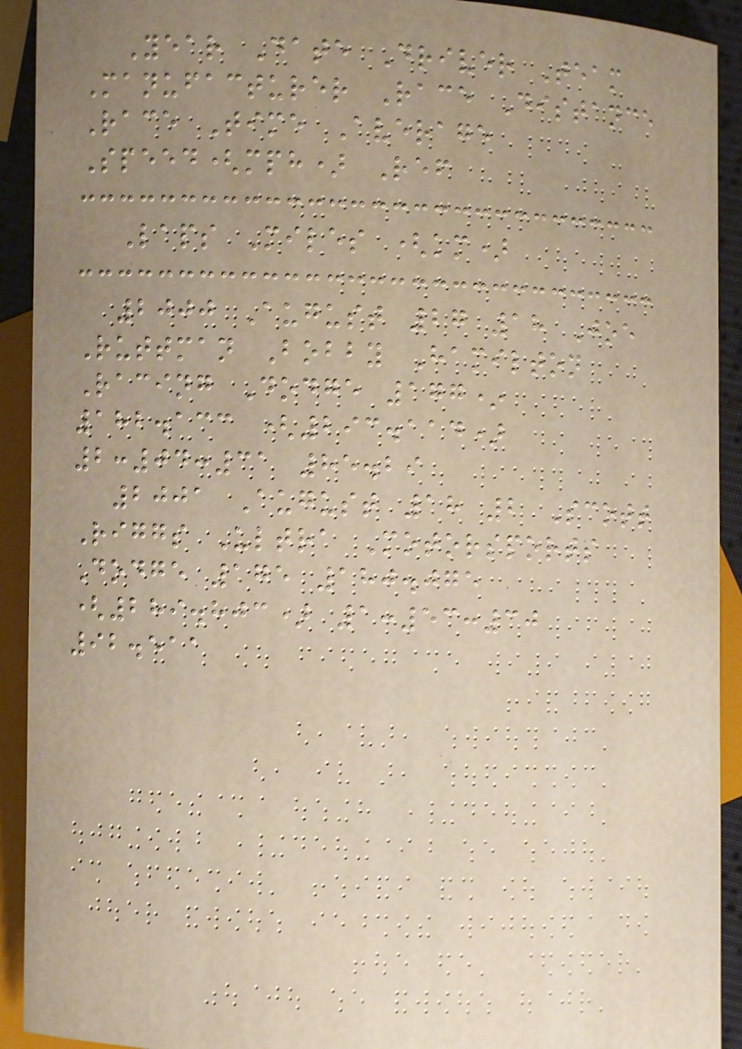Year Date Driver Team
Manufacturer Race Distance
Race Time Average
Speed(mph) Ref
Laps Miles (km)
2000 August 27 18 Joe
Ruttman Bobby Hamilton
Racing Dodge 177*
182.133 (293.114)
2:04:31 85.29
2001 August 18 2 Scott
Riggs Ultra Motorsports
Dodge 175 180.075
(289.803) 1:53:30
92.511
